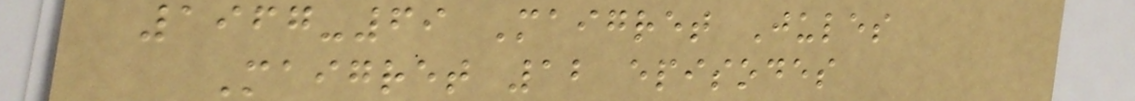1967-69 Maigret Jules
Maigret 12 episodes
